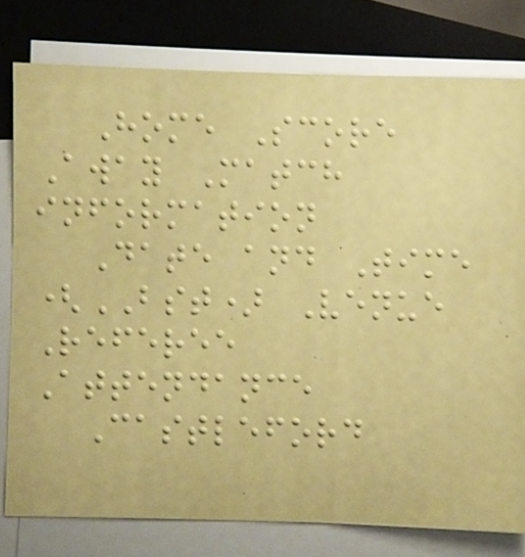Home Score
Away Match
information
Date and Time
(BST) Venue
Referee
Attendance
Castleford
